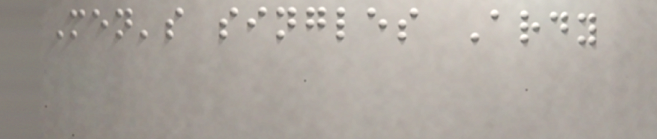Men's singles Ardy
